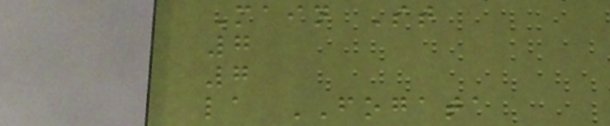Main St
7
7
la FOGATA
